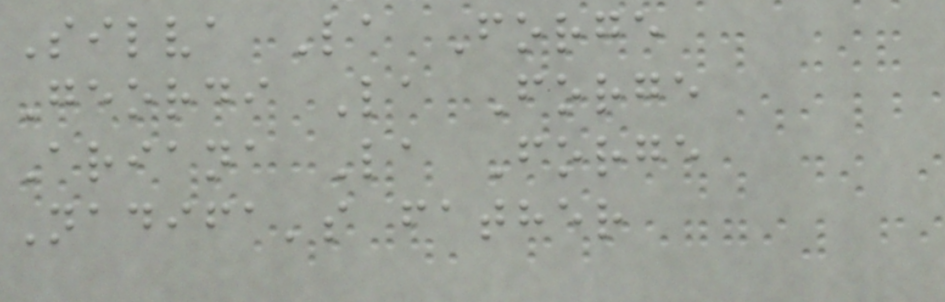Silva La Forge
Geordi La Forge
Ariana La Forge
Nadifa's father
